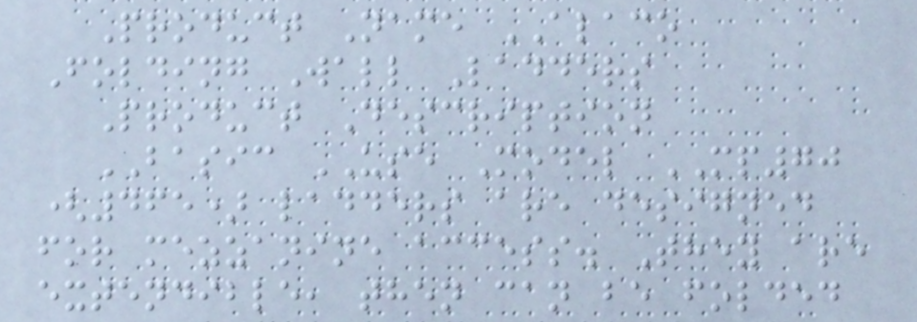Product Name ALACO
Folding Wall Ladders
Product Description
BASIC USE Model MP70
(465) ladders are designed
for mezzanine access. They are
extendible, then can be folded
